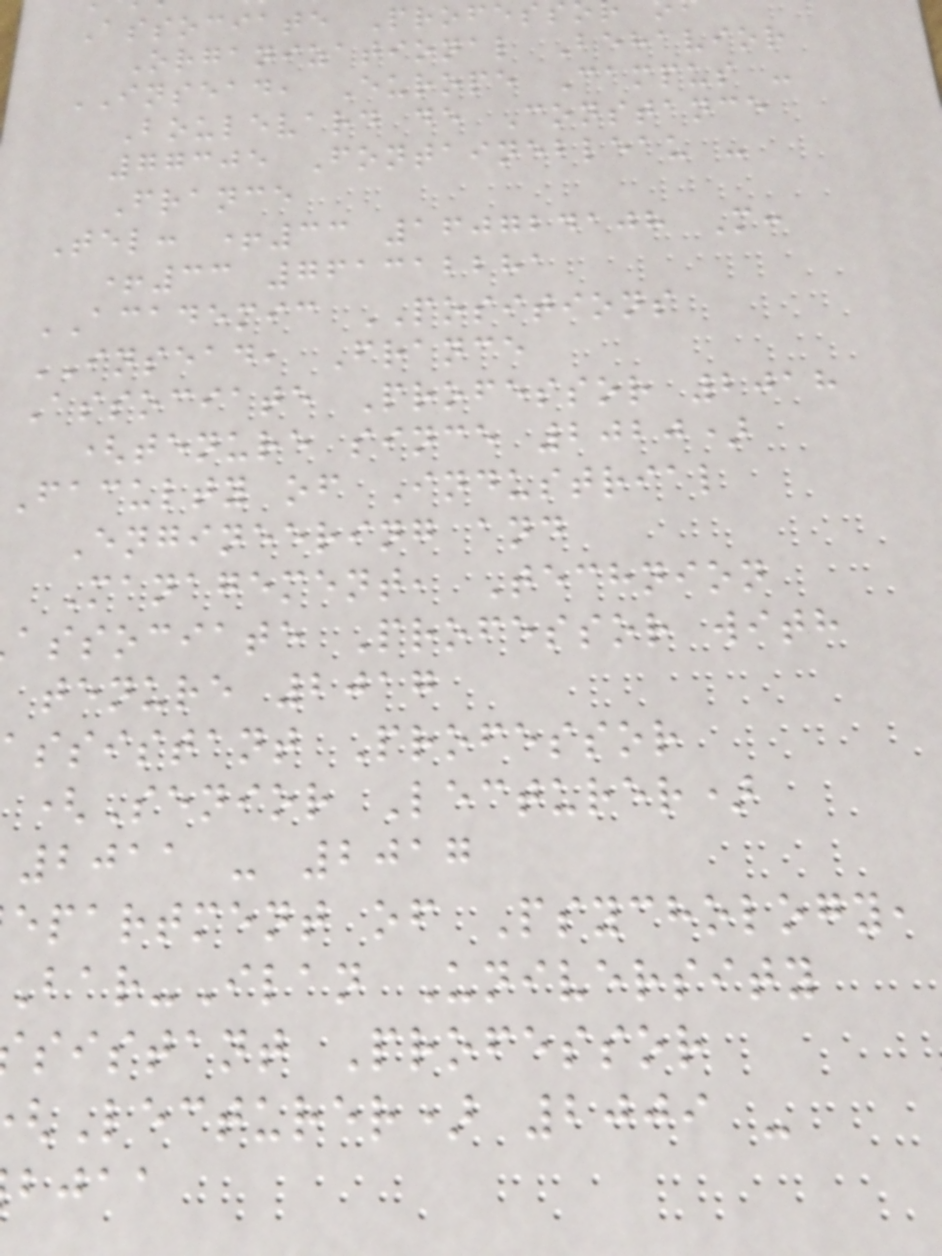Associate Profess
Organizational Behavior
INSEAD, Europe Campus -
Boulevard de Constance
77305 Fontainebleau -
France
Tel: +33 160724108 M:
+33 761312281
ACADEMIC POSITIONS
INSEAD, France
Associate Professor 2018
(tenure since 2020)
Faculty of Industrial
Engineering and
Management, Technion
associate Professor with
tenure 2017
ssistant Professor
(Senior Lecturer)
2011 - 2017
epartment of Psychology,
Bar-Ilan University
sistant Professor
Lecturer) 2009 -
bjaa
